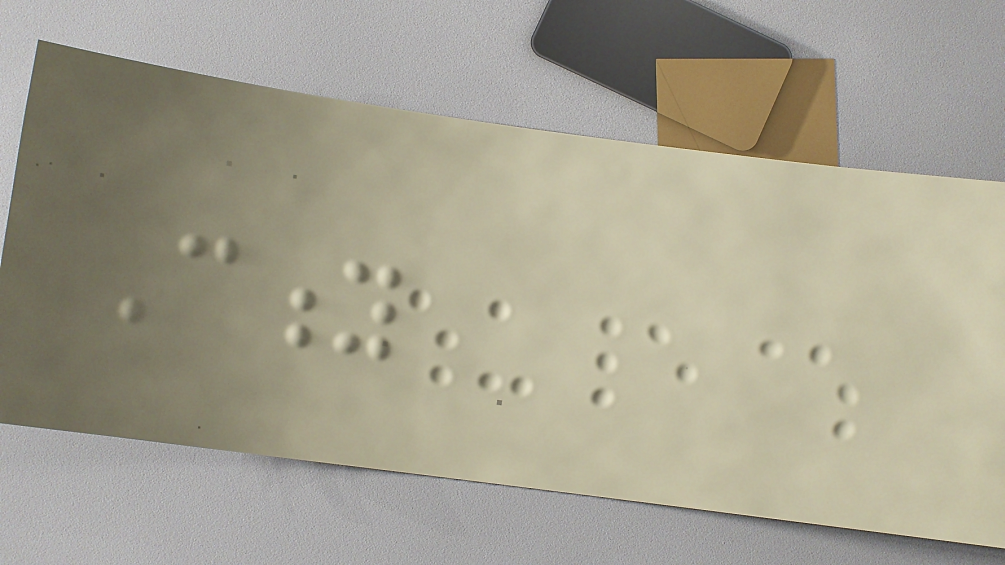City
